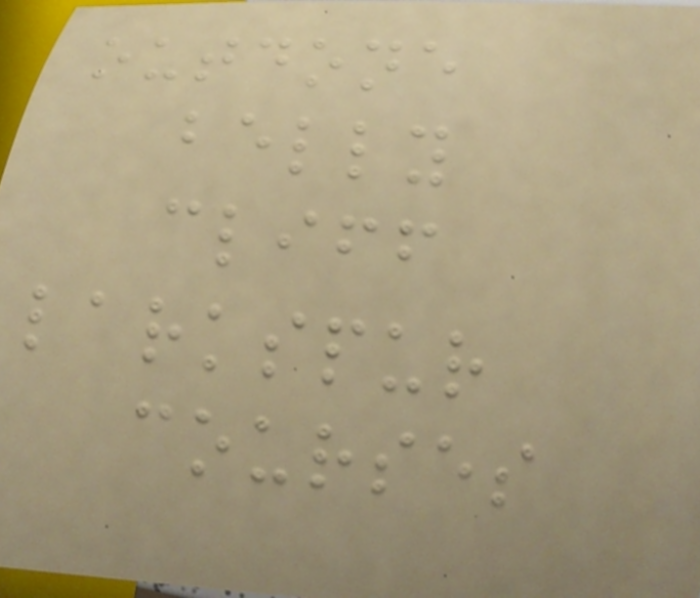outdone
belly
cliff
larkspur
courses
